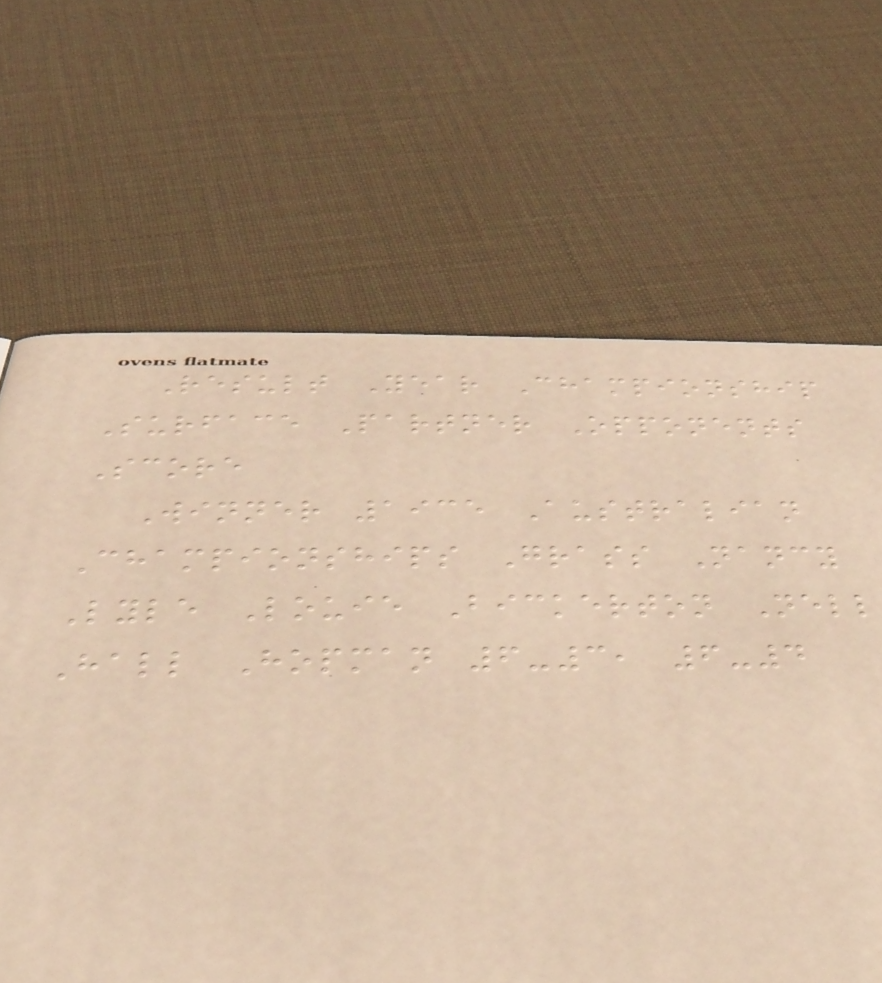Result Year Championship
Surface Partner Opponents
Score
Winner 1935 Australian
Championships Grass Nancy
Lyle Louie Bickerton Nell
Hall Hopman 6-3, 6-4
